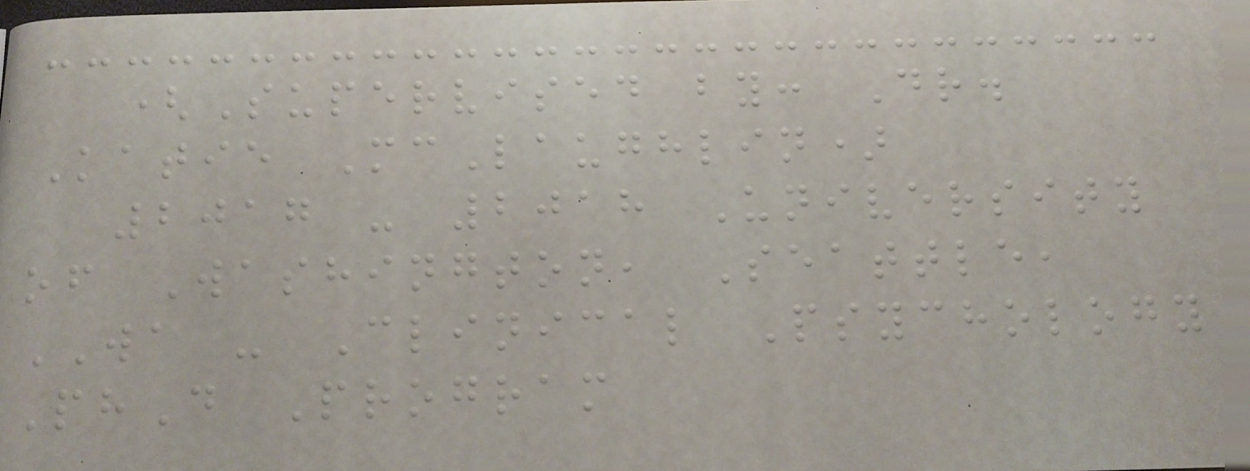(Supervised by: Dr.
Katie McLaughlin)
2017 - 2018 University
of Washington, Seattle,
WA - Clinical Psychology
PhD Program
